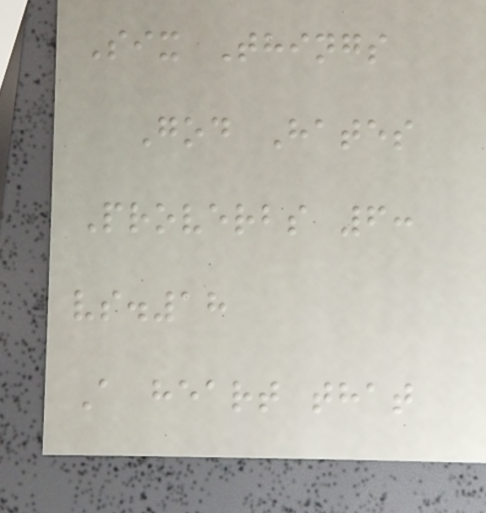Six Things
God Hates
Proverbs 6:
vs.18
A heart that
